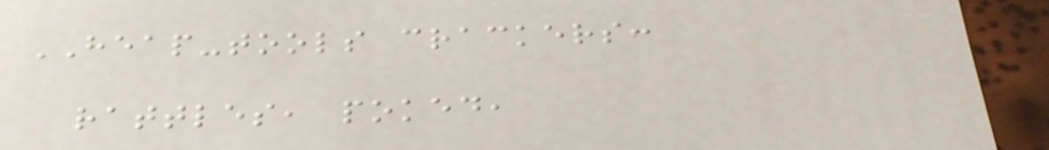HEAP-tools crackers:
rattles, poked,
